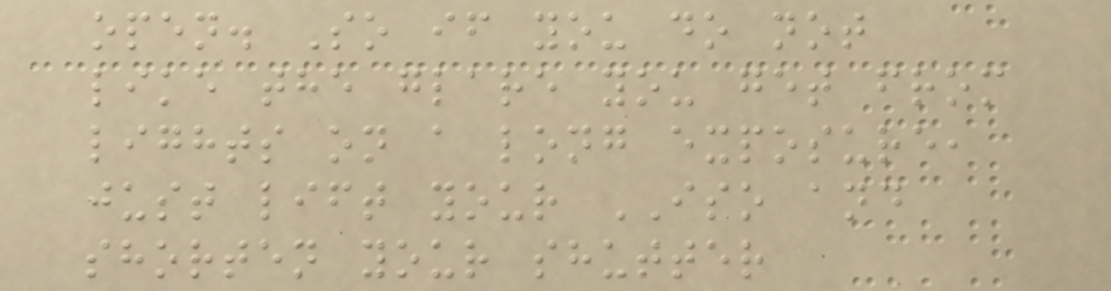open. So if you do not
like the glare you get from
lights on a long exposure,
just lift your ISO and
shorten your shutter
